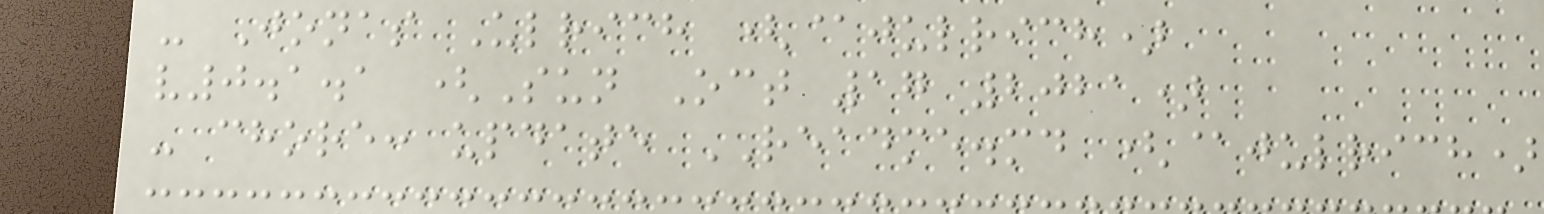- Jonas Ulrich (@julrich)
v0.1.1 (Sun Oct 17 2021)
- chore: update README.md (@julrich)
